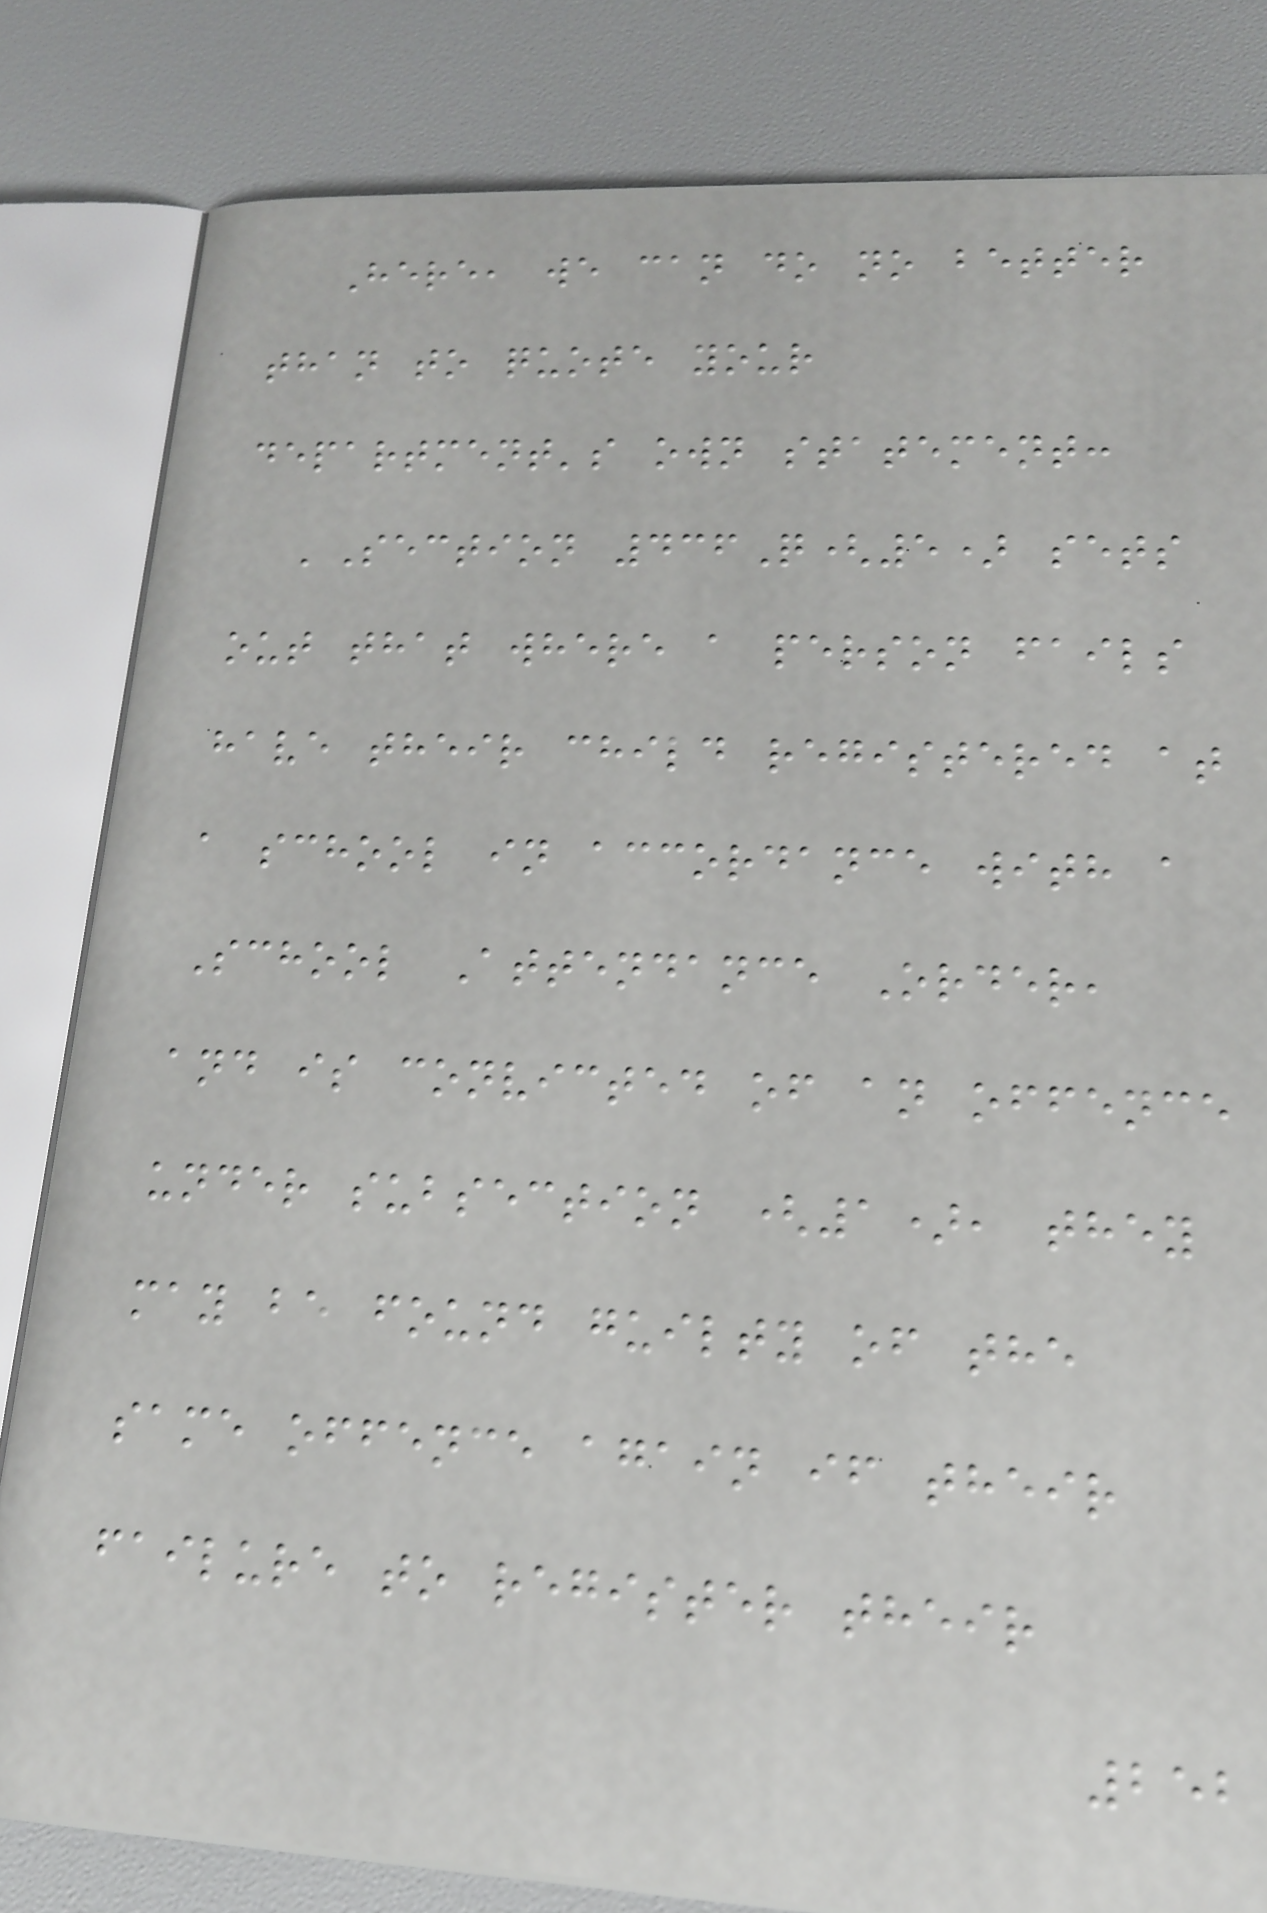Here, we can do no better
than to quote your
department's own statement:
'Section 436Q(5) sets
out that where a person fails
have their child registered at
a school in accordance with a
School Attendance Order,
and is convicted of an offence
under subsection (1), they
may be found guilty of the
same offence again if their
failure to register their
252
